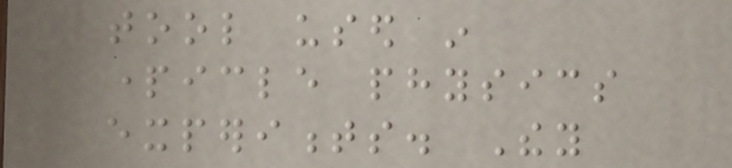tool used in
particle physics
experiments. They
